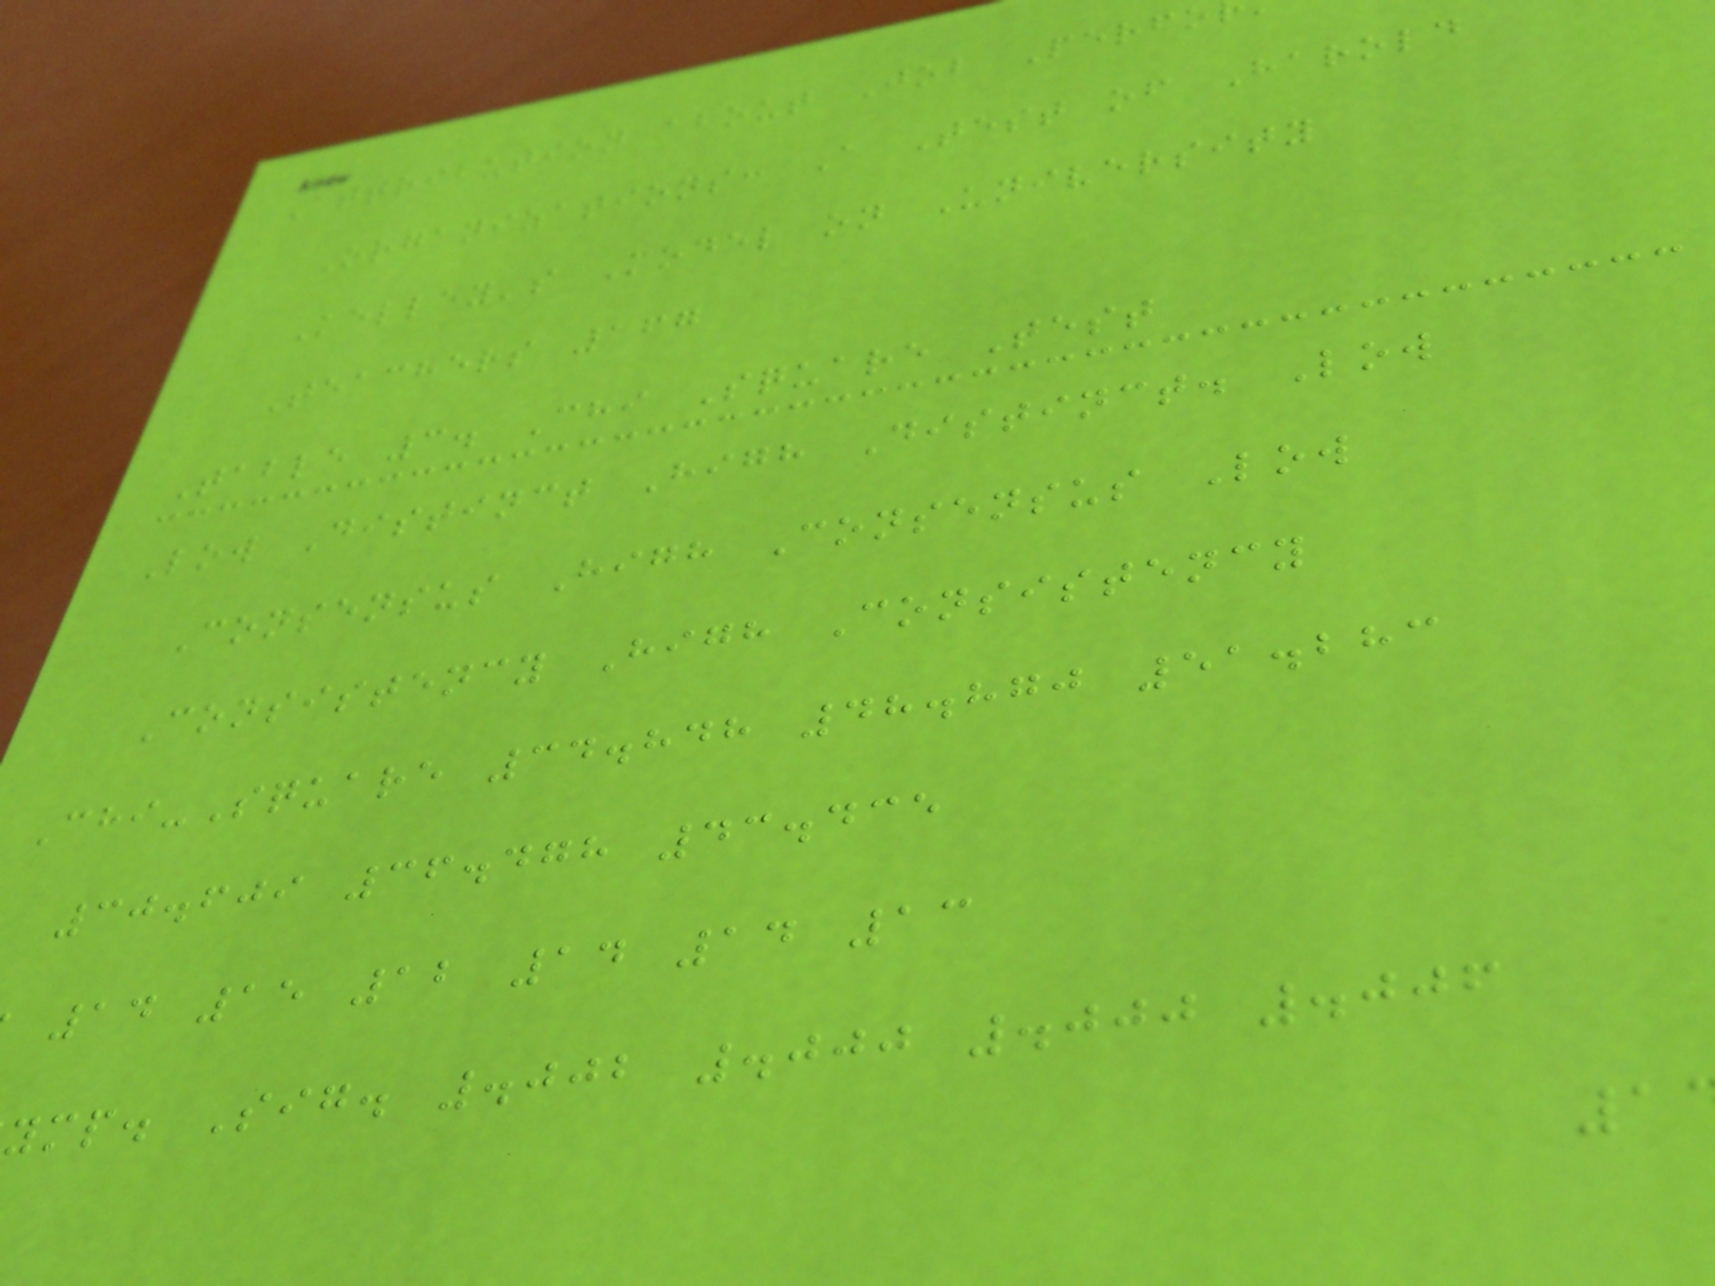Attribution about Job Perfo
Organizations: A Test of Harold
Kelley's Model on University
Teachers 167
Table 3. Chi Square Test
Low Distinct High Distinct. Low
Consensus High Consensus Low
Consistency High Consistency
Chi-Square 34.848 48.870 51.283
30.609 36.478 43.435
14 15 12 14 14 13
ymp. Sig. .002 .000 .000 .006
